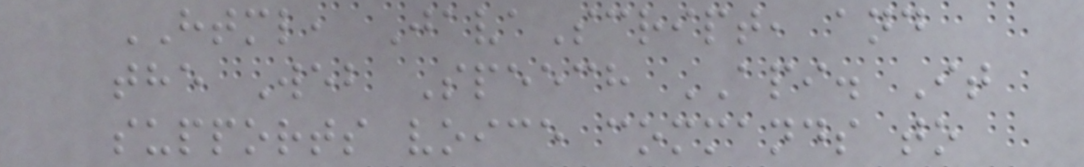HTML, JavaScript, and
the Web Speech API. It
supports voice commands to
